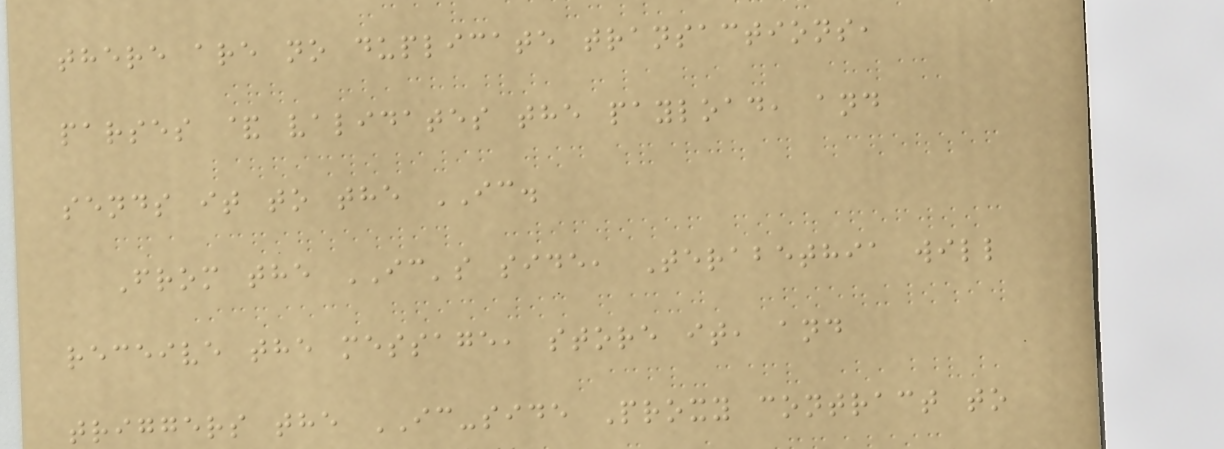there are no duplicate transactions,
parses & validates the payload, and
sends it to the IC.
From the IC's side, Terabethia will
receive the message, store it, and
triggers the IC-side Proxy contract to
